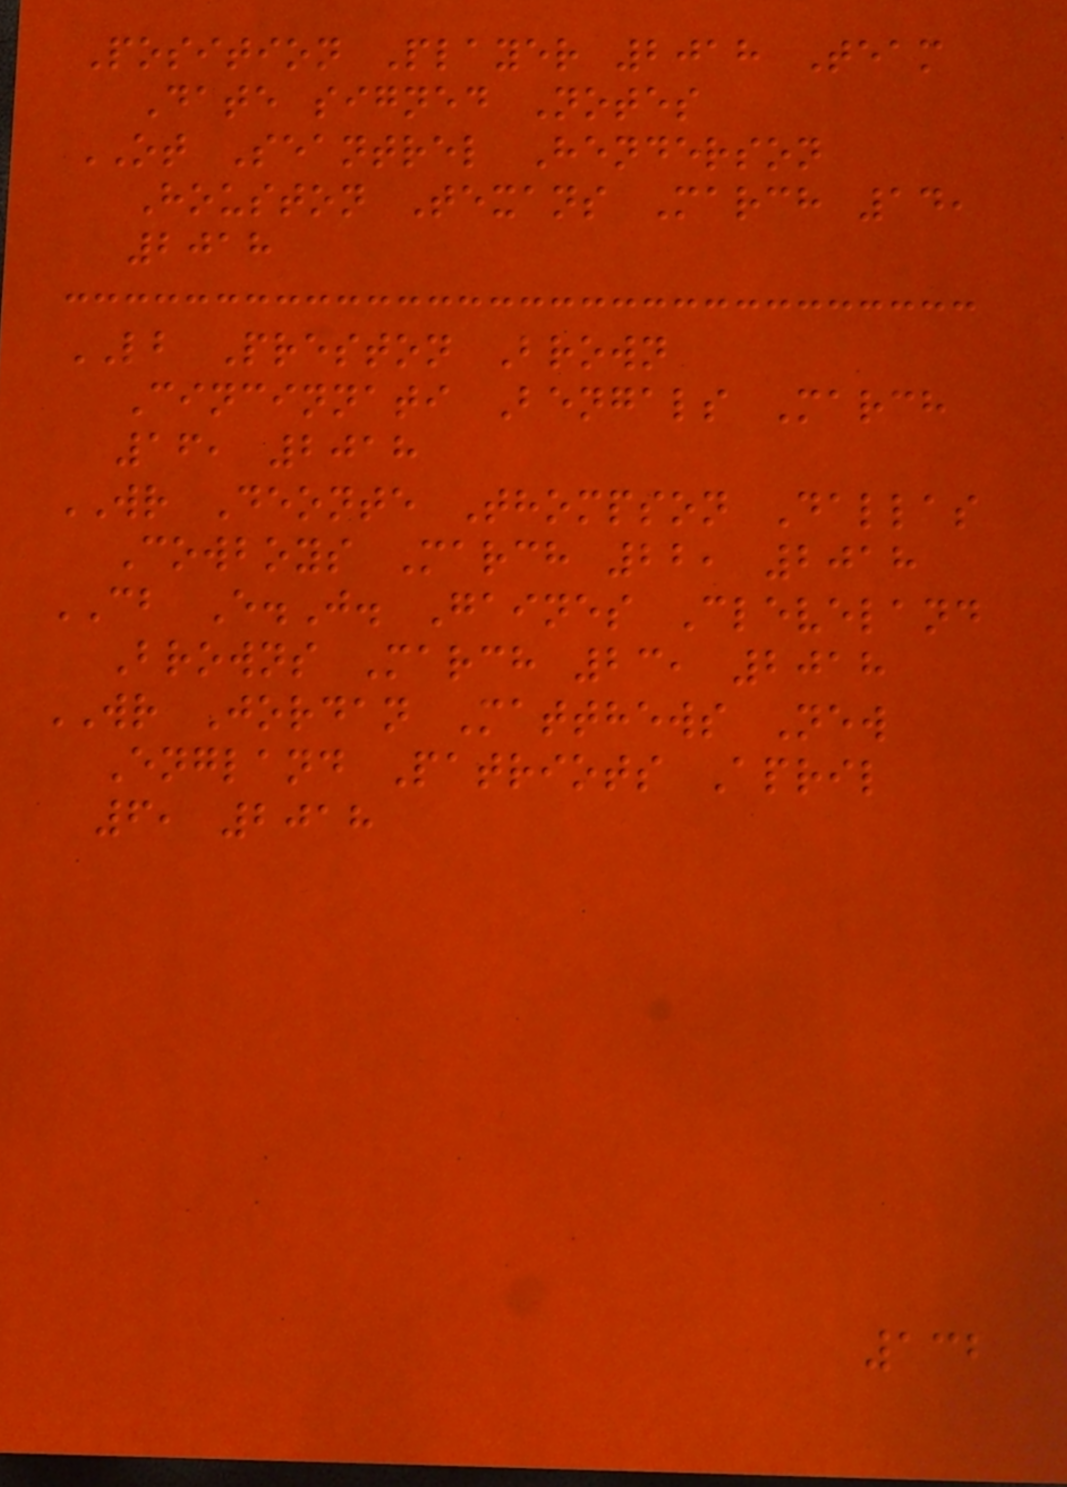Position Player 2018 Team
Date signed Notes
OT Seantrel Henderson
Houston Texans March 14,
2018
LB Preston Brown
Cincinnati Bengals March
16, 2018
WR Deonte Thompson Dallas
Cowboys March 22, 2018
CB E.J. Gaines Cleveland
Browns March 23, 2018
WR Jordan Matthews New
England Patriots April
6, 2018
132
